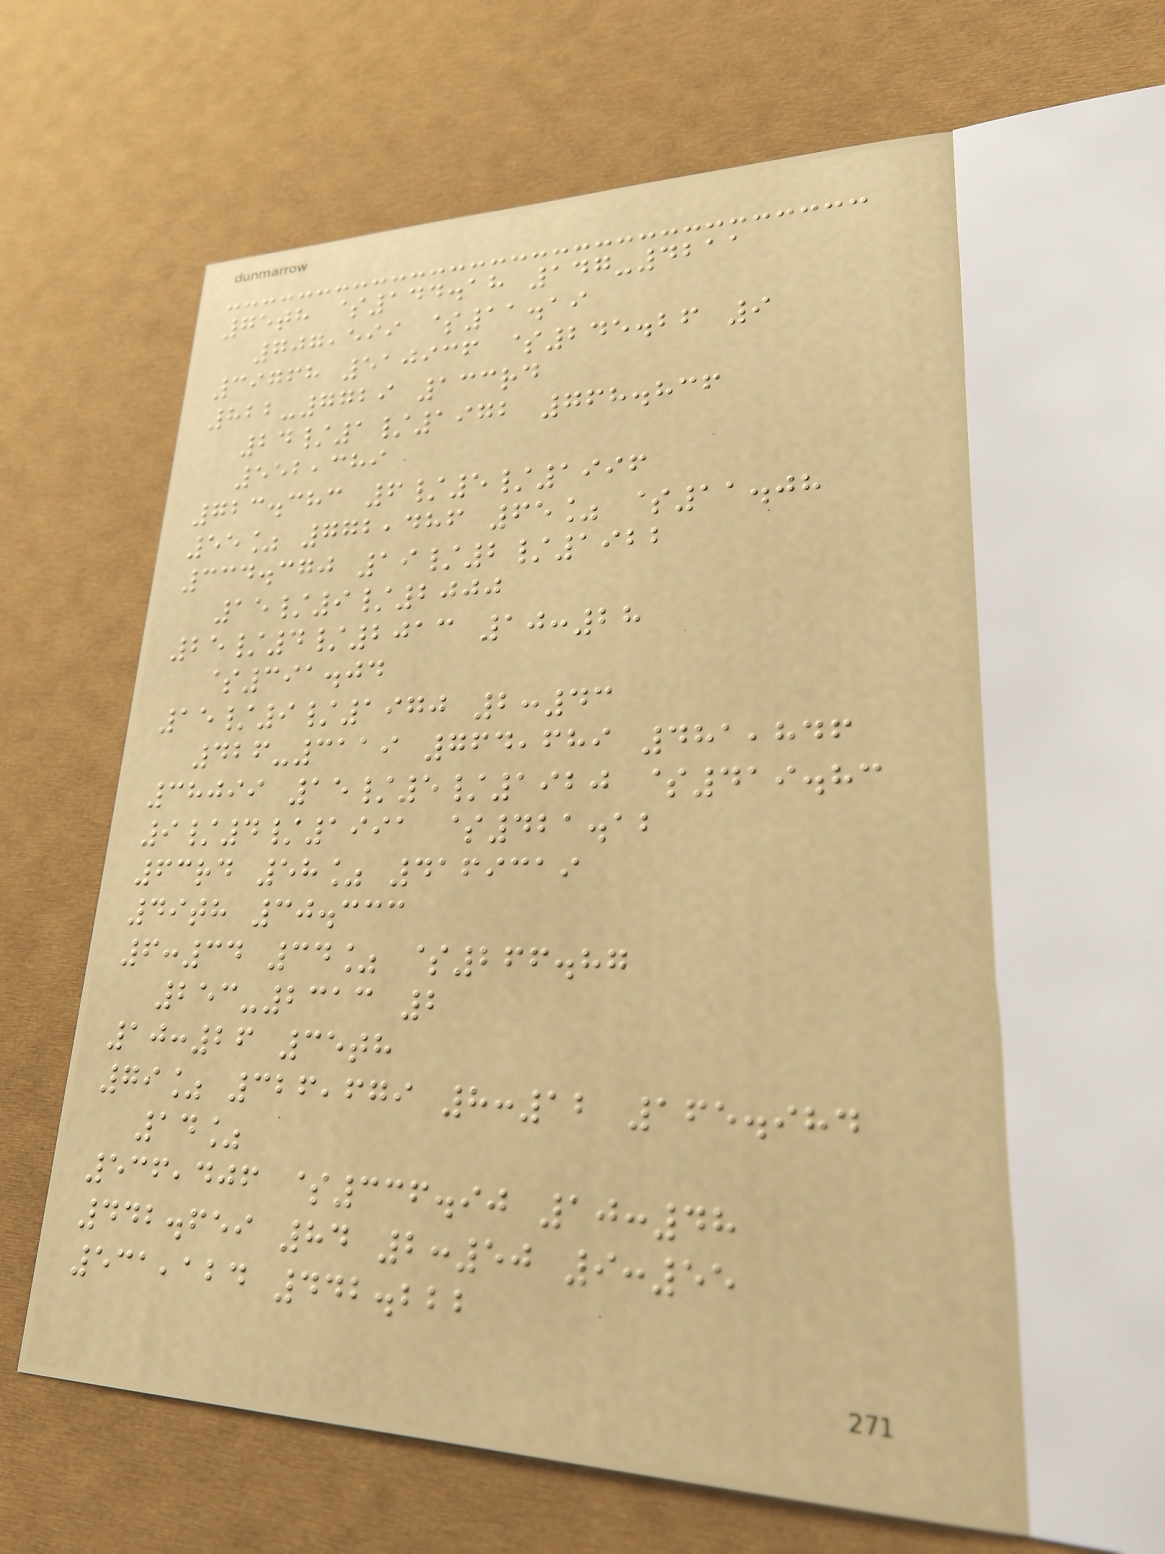75th $144.18 147-4211
707,599 $11.19
39768 510936 $245.26 9
822-7729 133rd
24/1/1972 768.836
552,389
723.383 6/5/1996
55% 772,486 65% $11.08
334.370 19/2/1922
15/9/2000
25/4/2013 10:28
$391.04
15/9/1970 2:43
426-3119 764,689 481,846
38099 15/5/1920 $419.83
9/4/1991 $421.12
63rd 58% 4169319
49th 30.333
6:34 34% $266.87
253-2313 2
10:26 35th
79% 326,679 8:12 165.984
14%
536,406 $336.90 10:48
442.659 84 2:50 9:55
531,124 442.222
